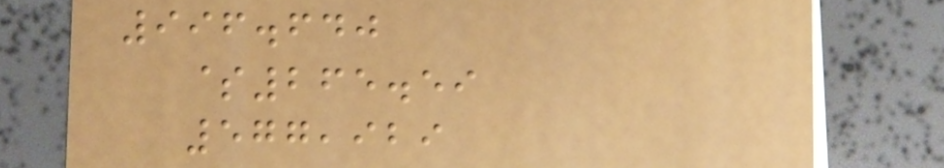996.640
$265.59
577,929
